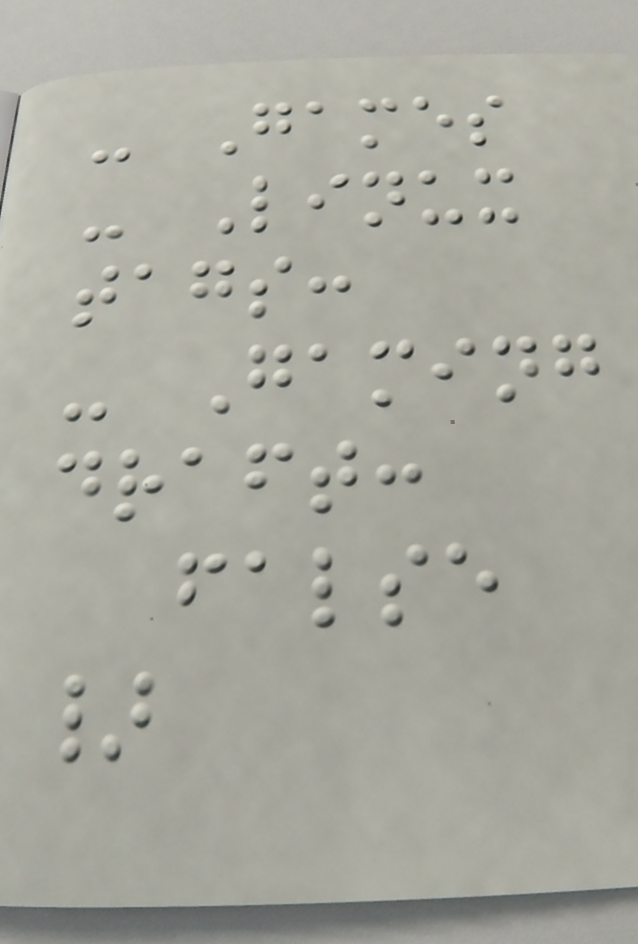- Games
- Linux
tags:
- Gaming
draft:
false
}
